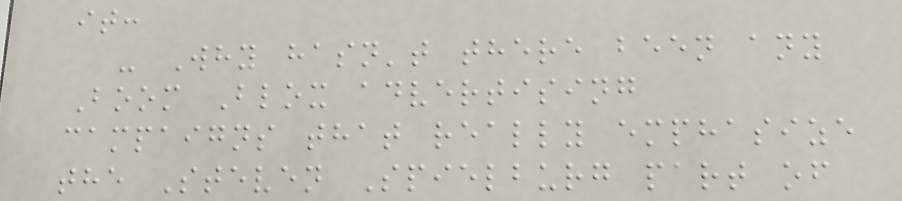it:
- Why hasn't there been any
Boom Blox advertising
campaigns that really emphasize
the Steven Spielburg part of
